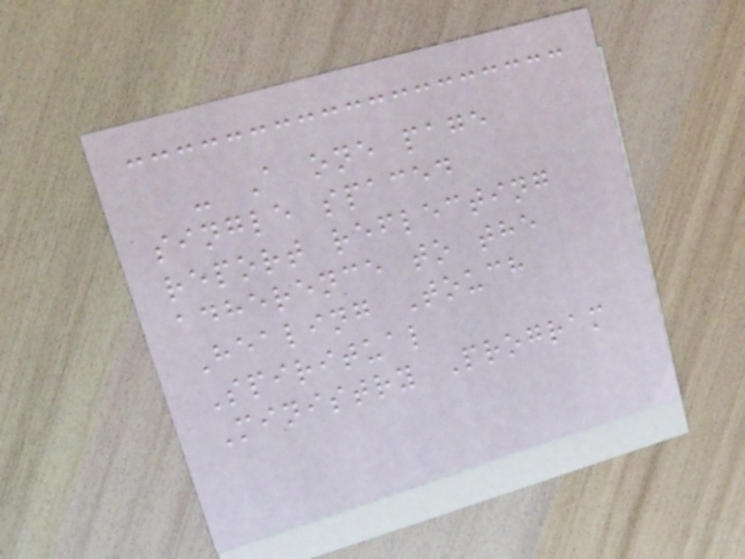- A one page
single spaced
report reflecting
adherence to the
Healing Touch
Spiritual
Ministry Program
